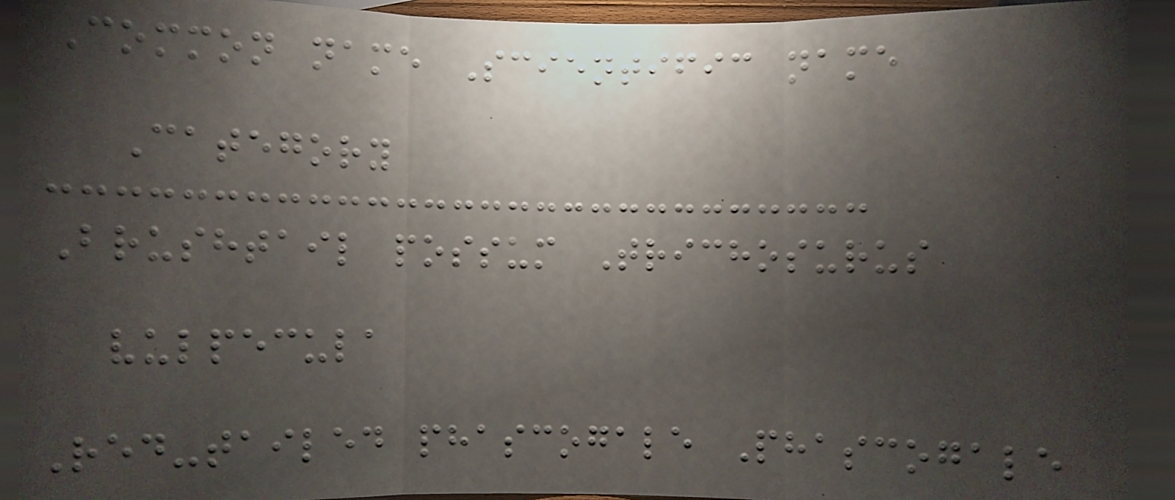Common name Scientific name
Category
Brushtail possum Trichosurus
vulpecula
Red-tailed phascogale Phascogale
